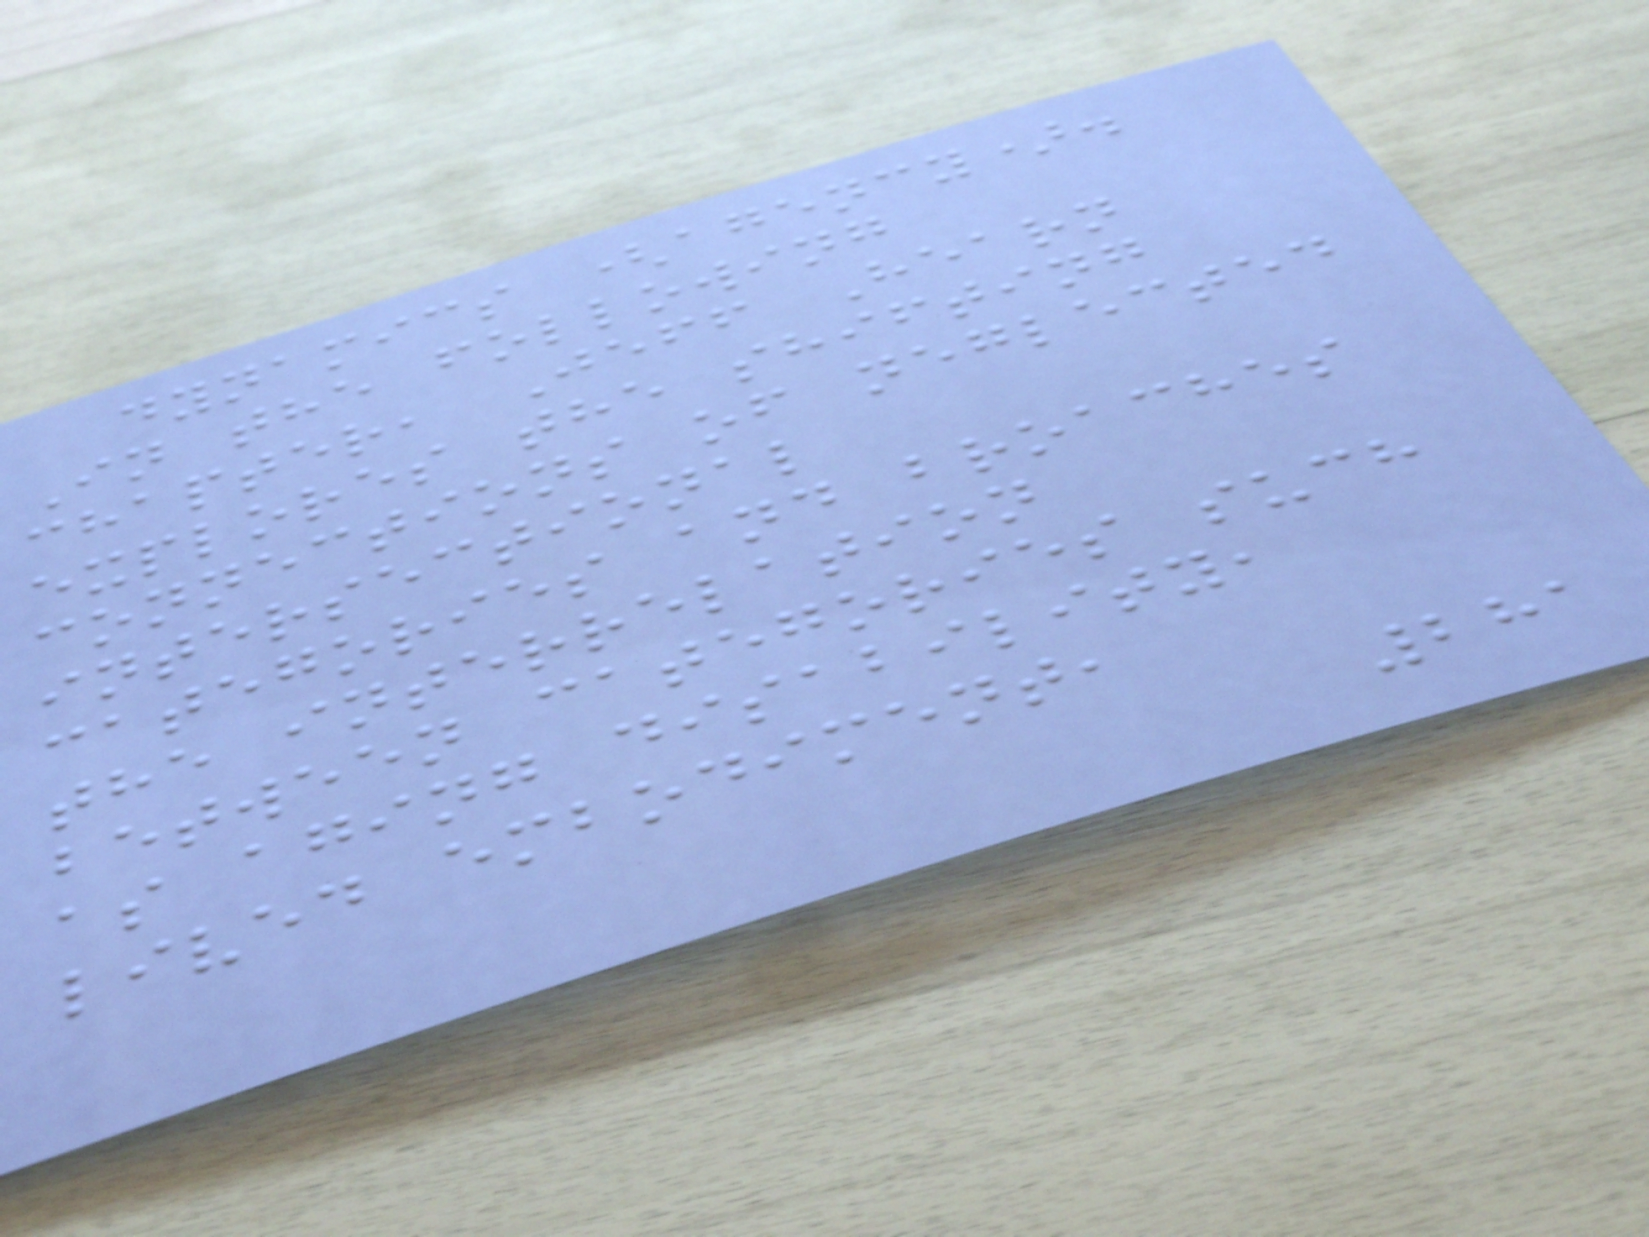dynamics (agency).
In the following
chapter, Jeff Hearn
explores the shifting
connections of neglected
intersectional
categories and broaches
the interrelation
between categories such
as aging disability,
lived embodiment,
281
